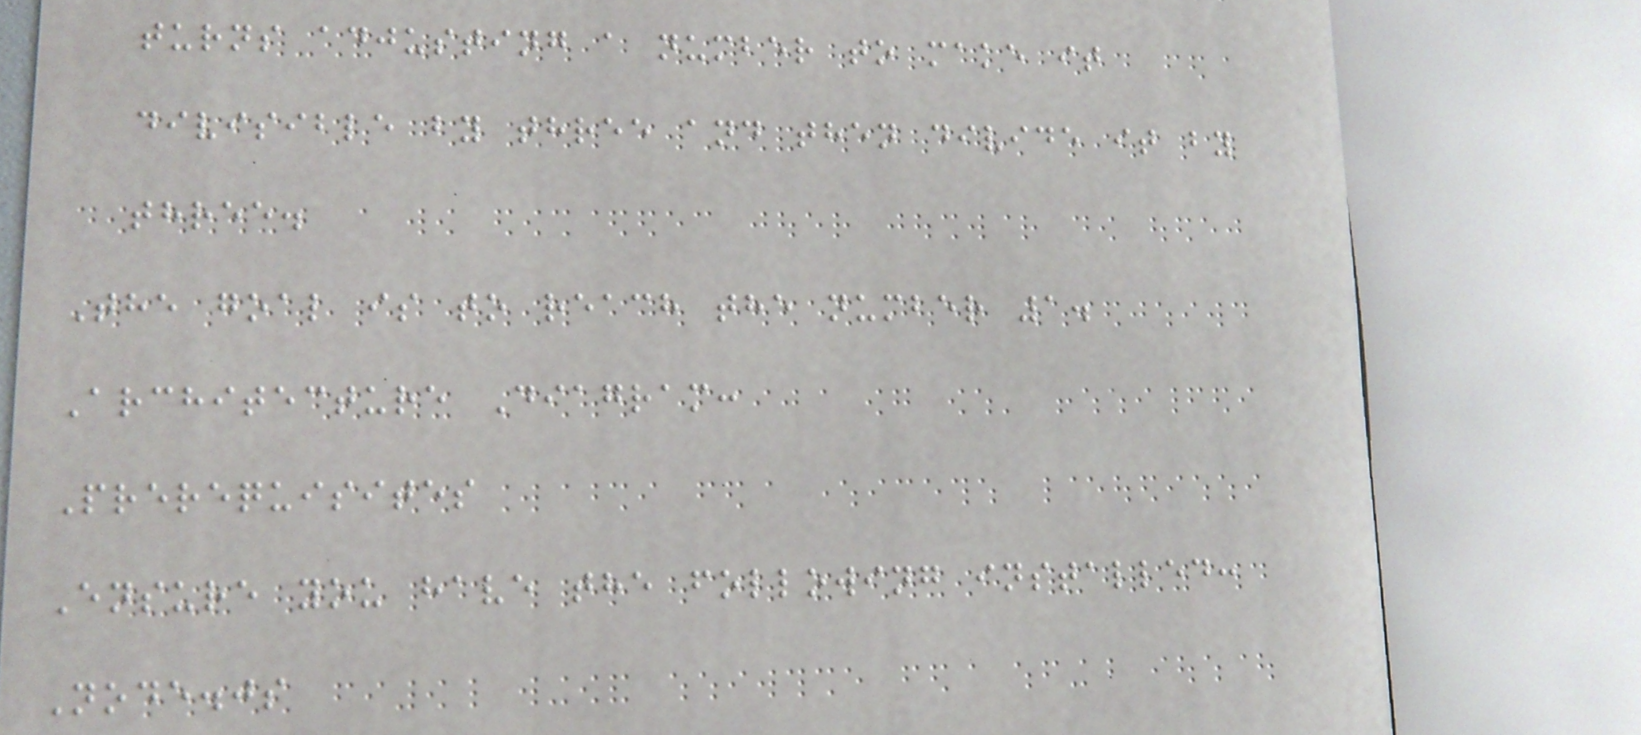turns adjusting a number to make it
divisible by three and then divide it by
three.
The goal is to reach the number 1.
Architecture Diagram:
Prerequisites
Ensure you have the following installed:
Node.js
